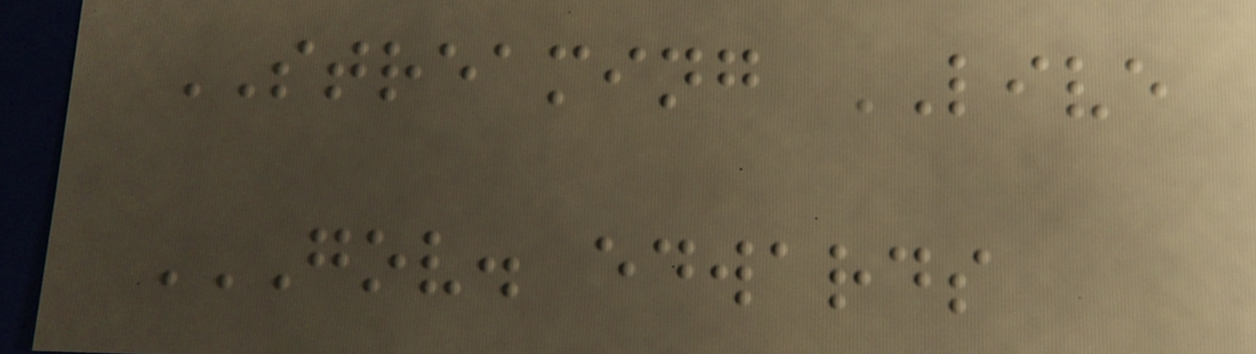STREAMING LIVE
GOV. EDWARDS
